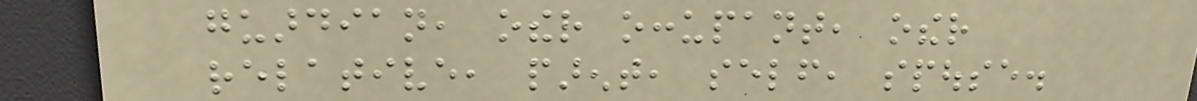guardian, other occupant, other
relative, parent, self, spouse.
